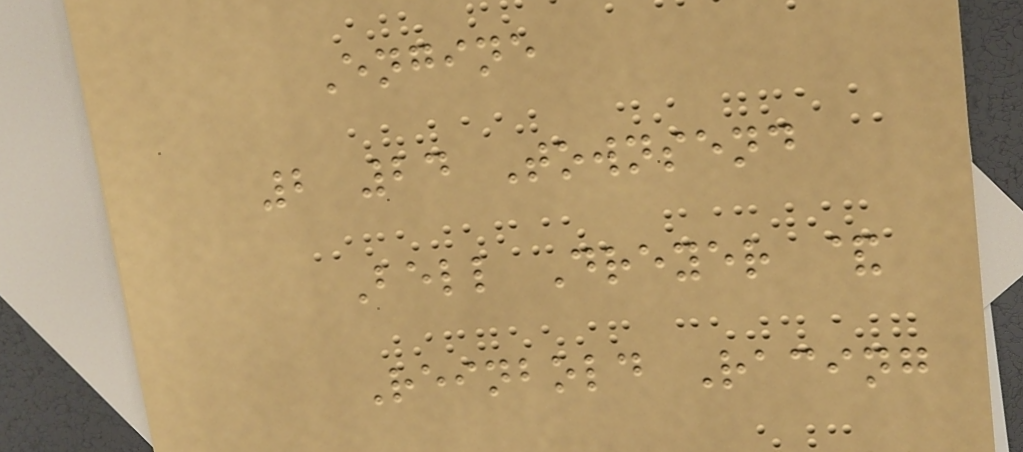Engine
2 24 Townsend
Bell Dreyer &
Reinbold Racing
